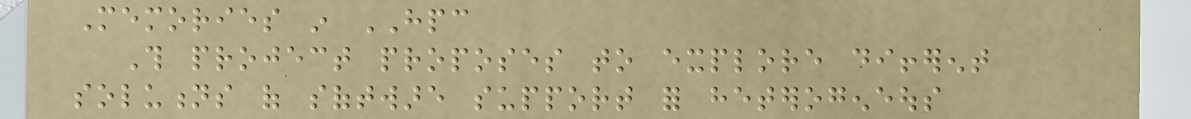Memories in HPC
This project proposes to explore different
solutions of software support for heterogeneous
